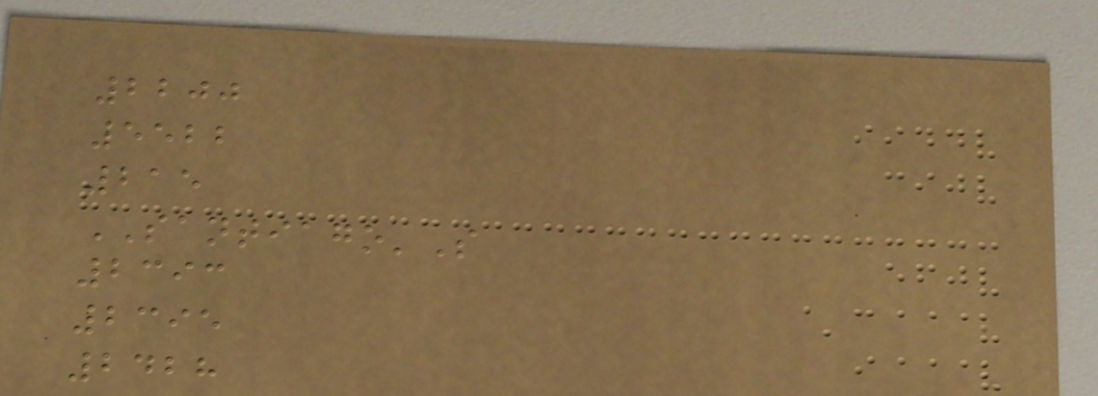2200
5522
215
SANTIAGO'S
2393
2395
2428
